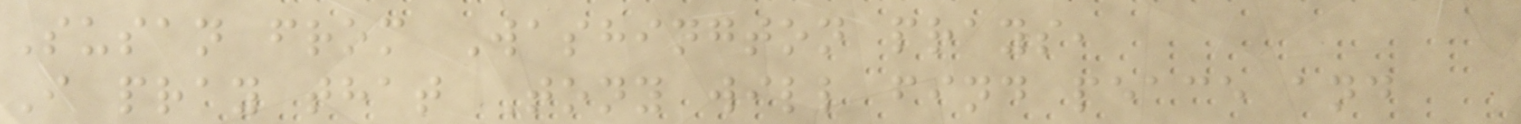Susan from Washington prays,
I pray that Tony will find peace and
